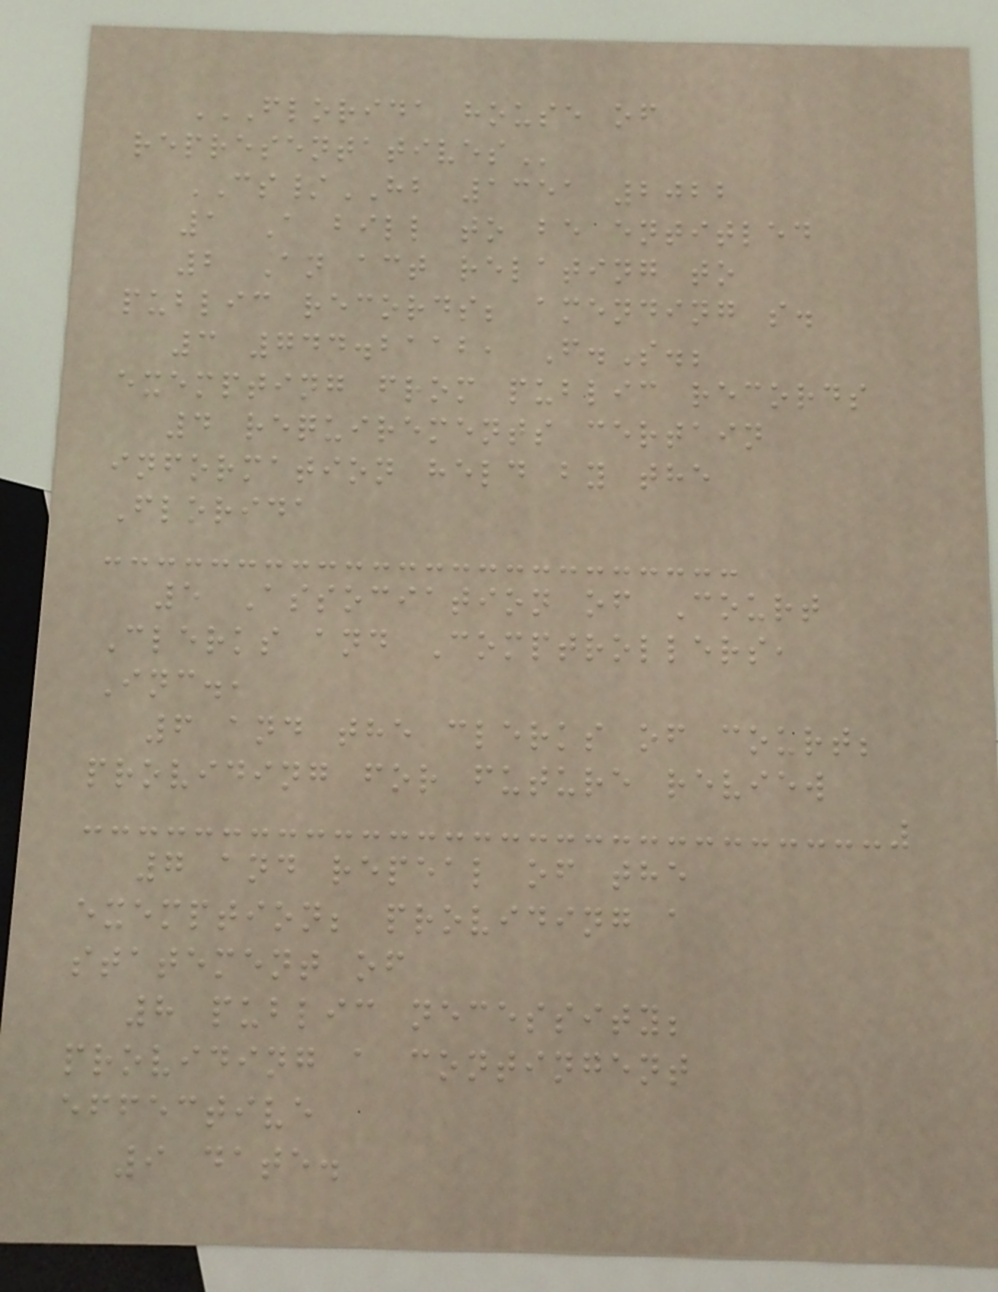FLORIDA HOUSE OF
REPRESENTATIVES
CS/HB 1351 2022
1 A bill to be entitled
2 An act relating to
public records; amending s.
3 744.2112, F.S.;
exempting from public records
4 requirements certain
information held by the
Florida
5 Association of Court
Clerks and Comptrollers,
Inc.,
6 and the clerks of court;
providing for future review
7 and repeal of the
exemption; providing a
statement of
8 public necessity;
providing a contingent
effective
9 date.
